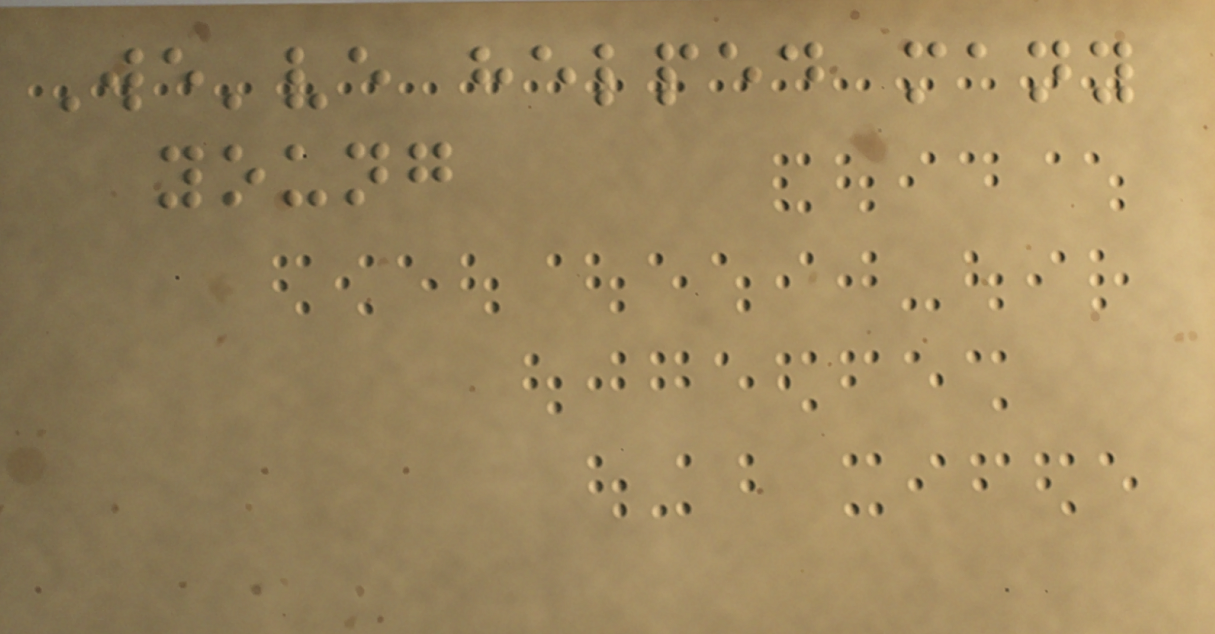We've helped many
young
